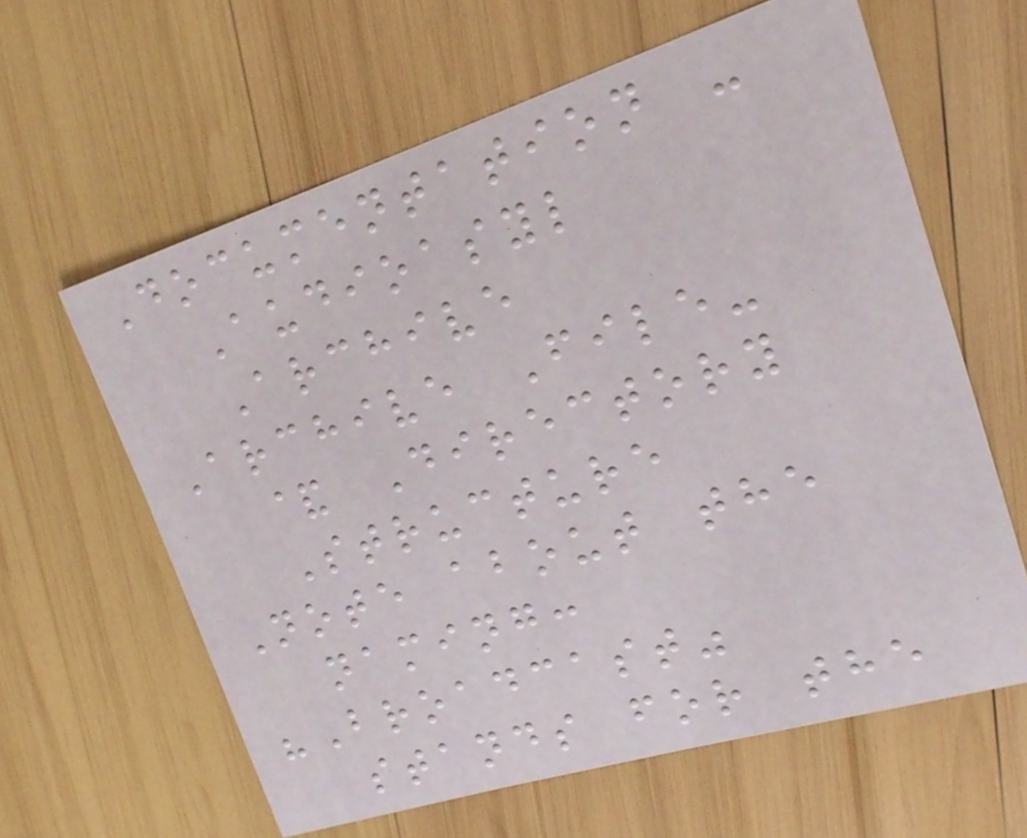Documentation -
Audioasyl
Archive
Archive File-
& Directory
Structure
Note about the
naming:
"Broadcast"
stands for the
